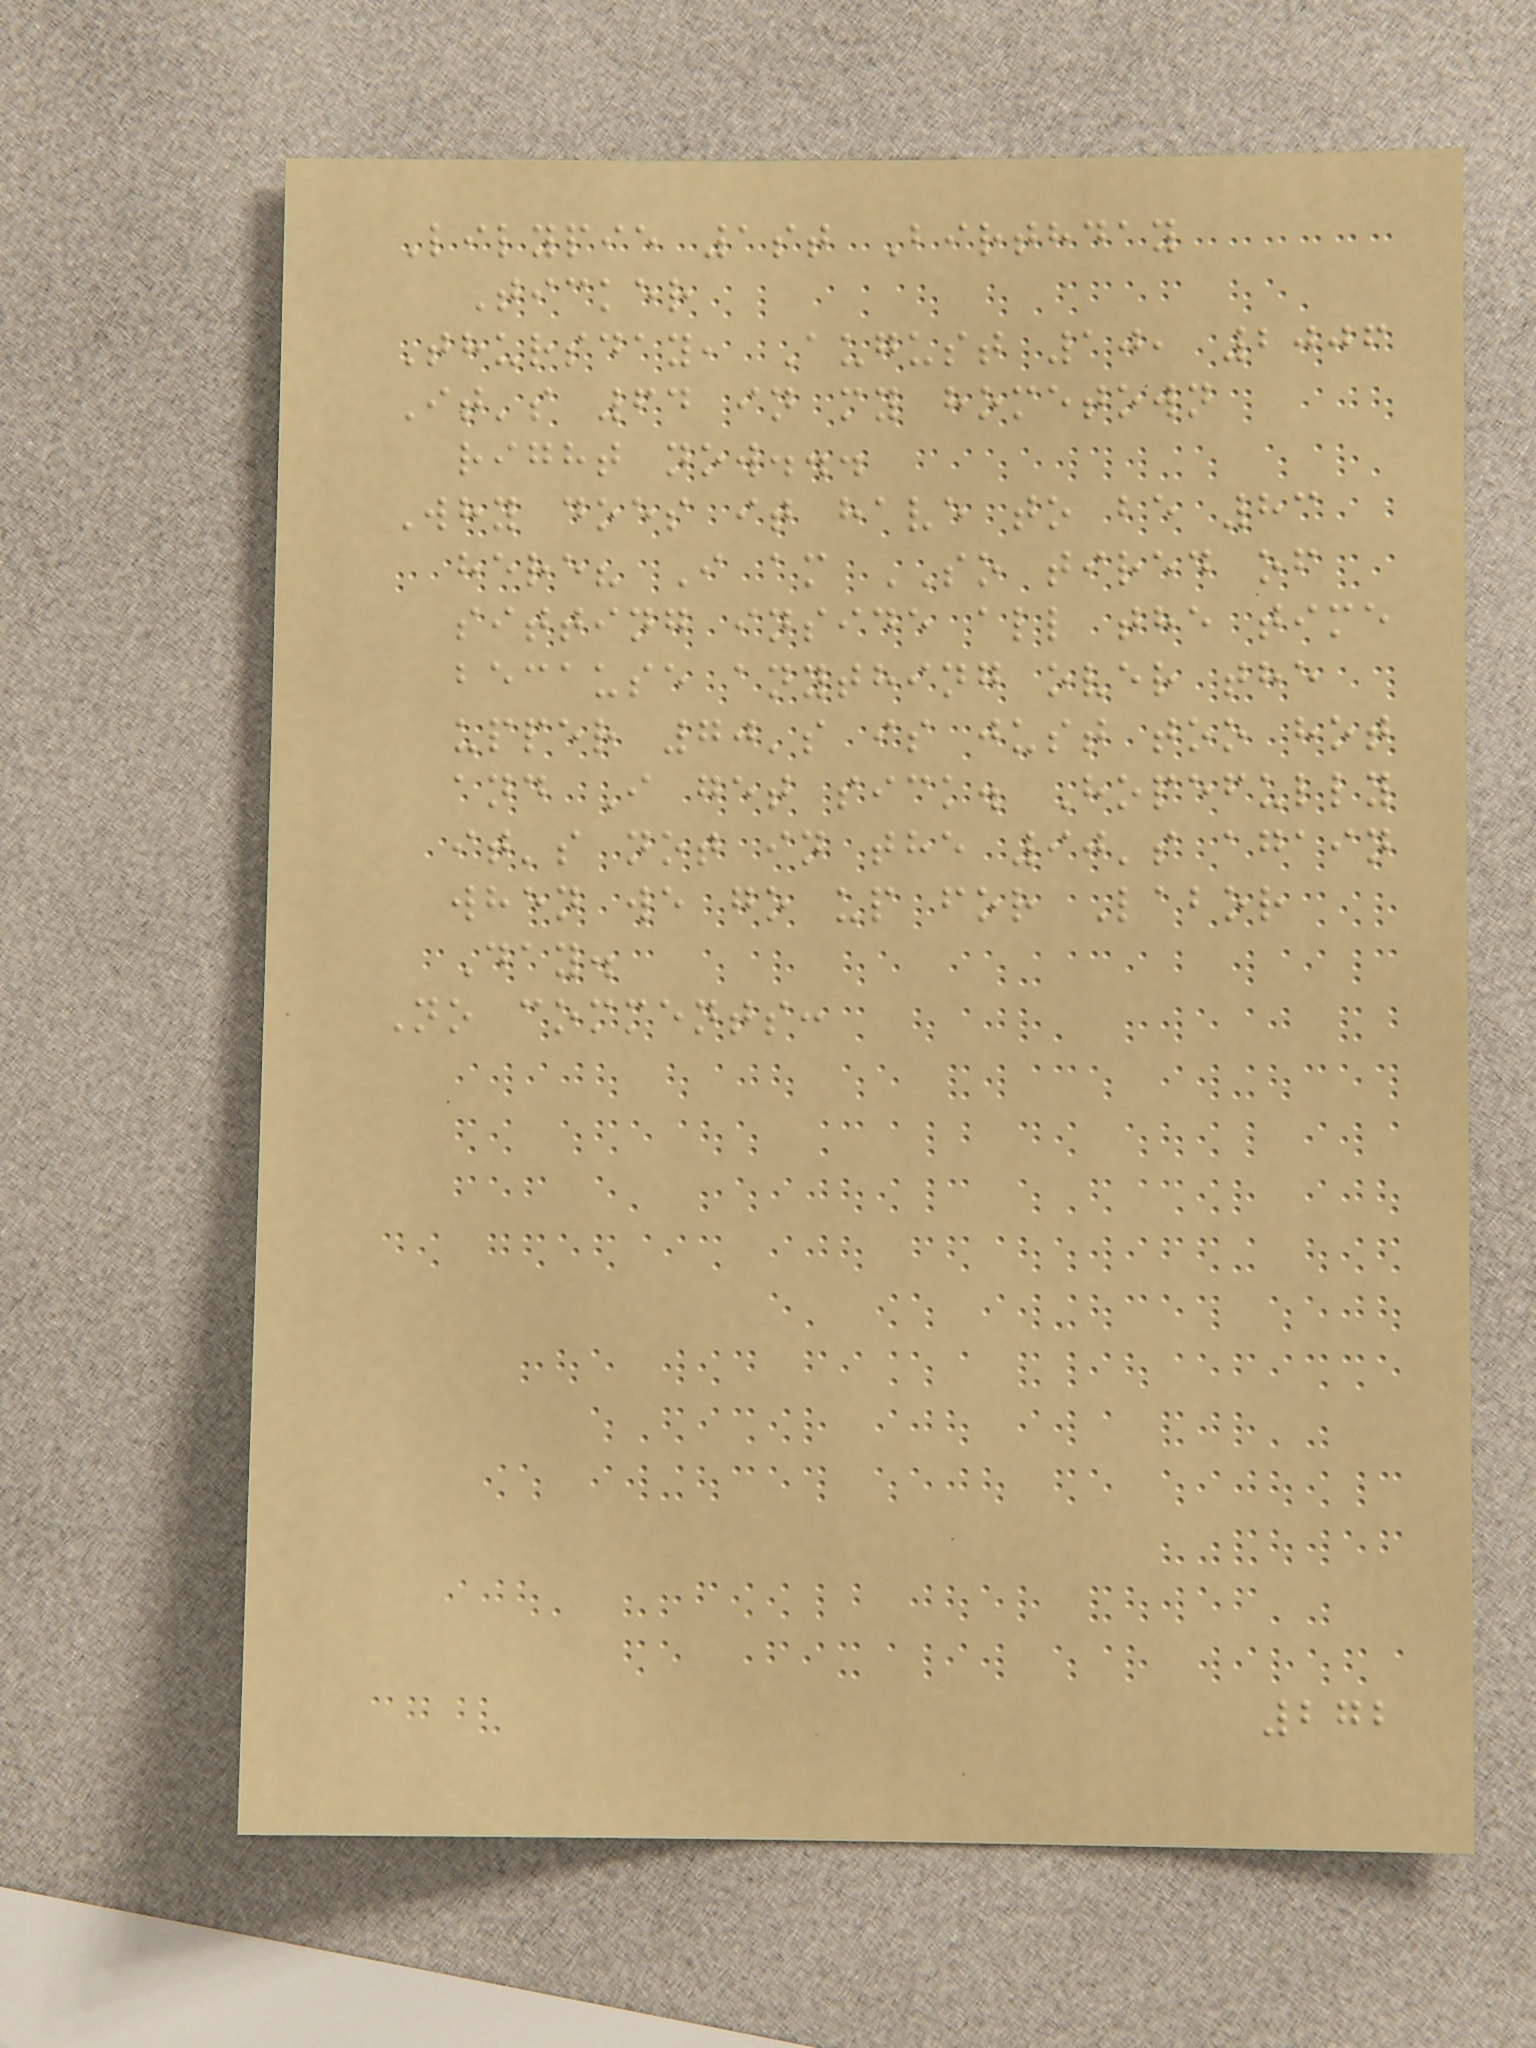Lilypie 1st Birthday
Ticker
Thursday, August 10, 2006
It's 64 in my hometown
right now...
Why does it have to be 83
here? I am SO tired of
sitting inside all the time
because anything over the
upper 70's is just too hot
and I get sick. Hopefully
it's not in the 90's again
when we go up for Labor
Day.
No comments:
272
